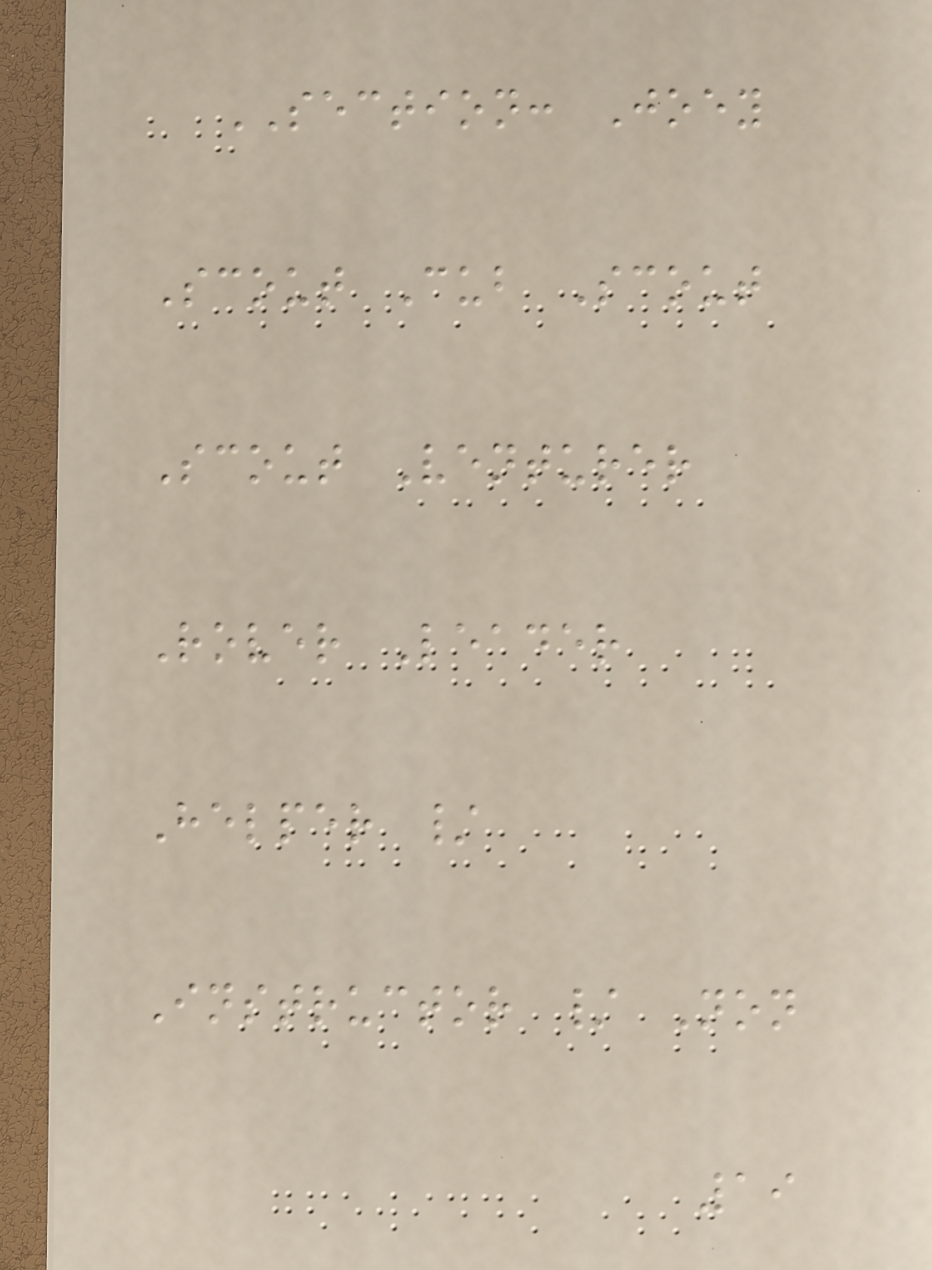SECTION: Joey
Scout Cub Scout
Scout Venturer
Rover Leader
Helper /
Instructor / Non
19
